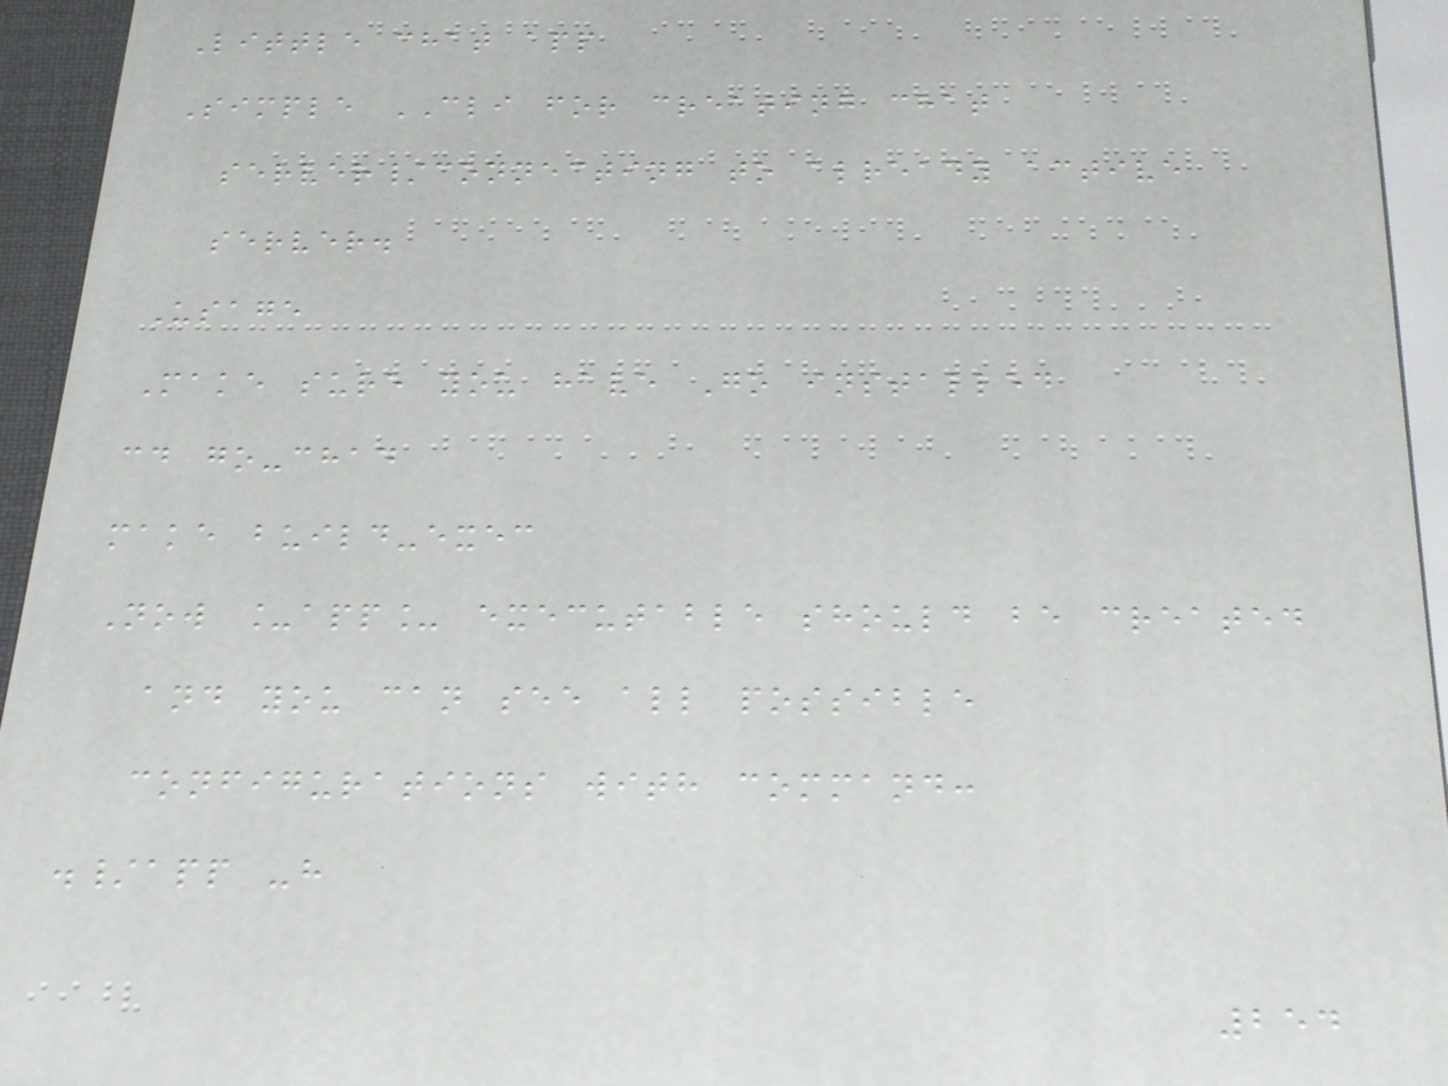Little chat app
Simple CLI for creating chat
server/connecting to already active
server.
Usage
Make sure you have Go installed
cd go-chad
make build-exec
Now _app_ executable should be created
and you can see all possible
configurations with command:
./app -h
254
